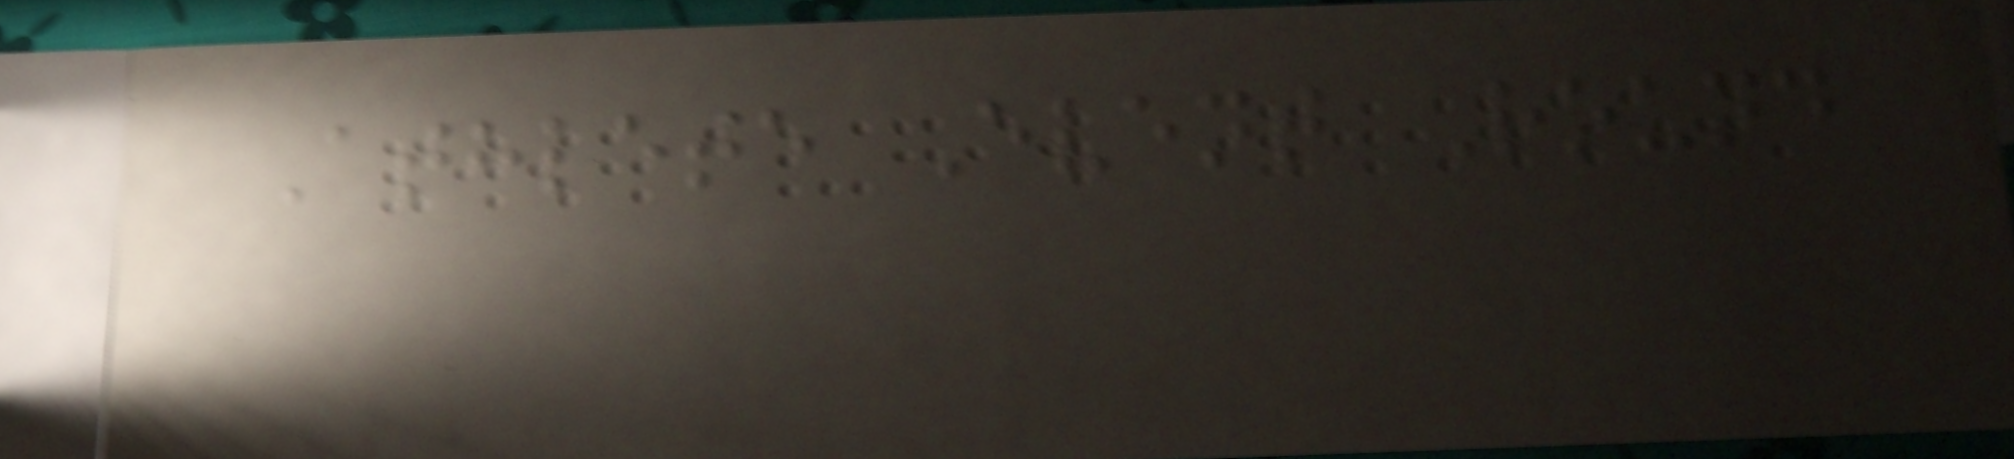Athlete Event Round
